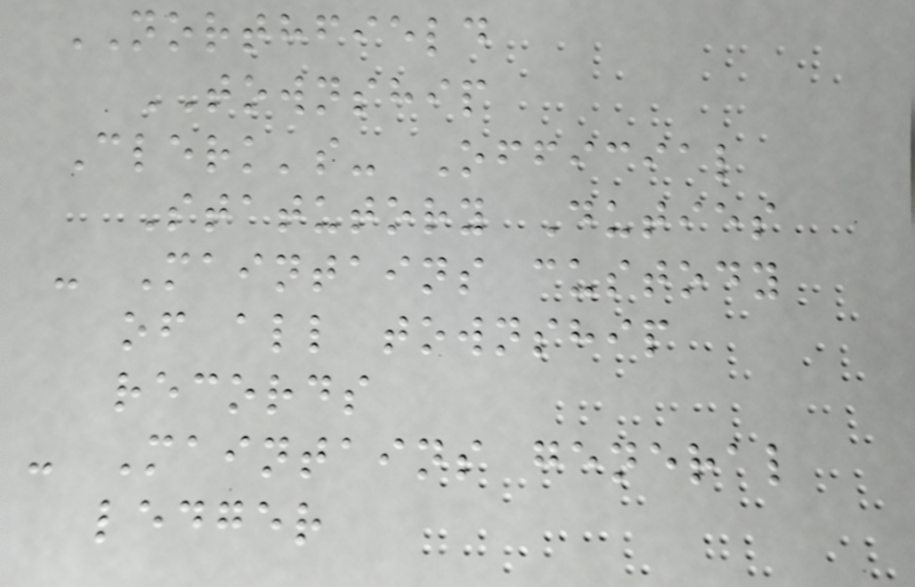NORTHFIELD
TOWNSHIP
Clerk's- Official
Statutory Duties
- Maintains custody
of all township
records
- Maintains general
ledger
